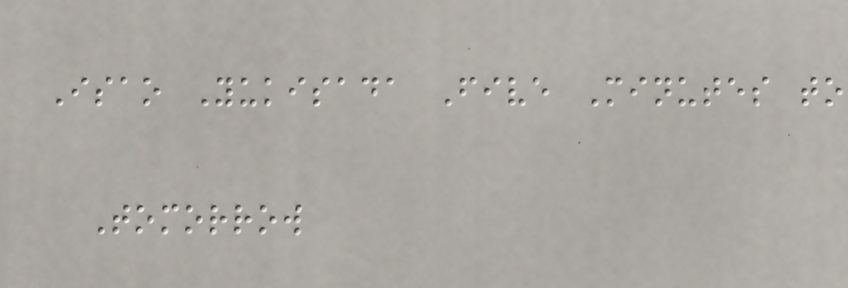Isao Yukisada Five Minutes to
Tomorrow
